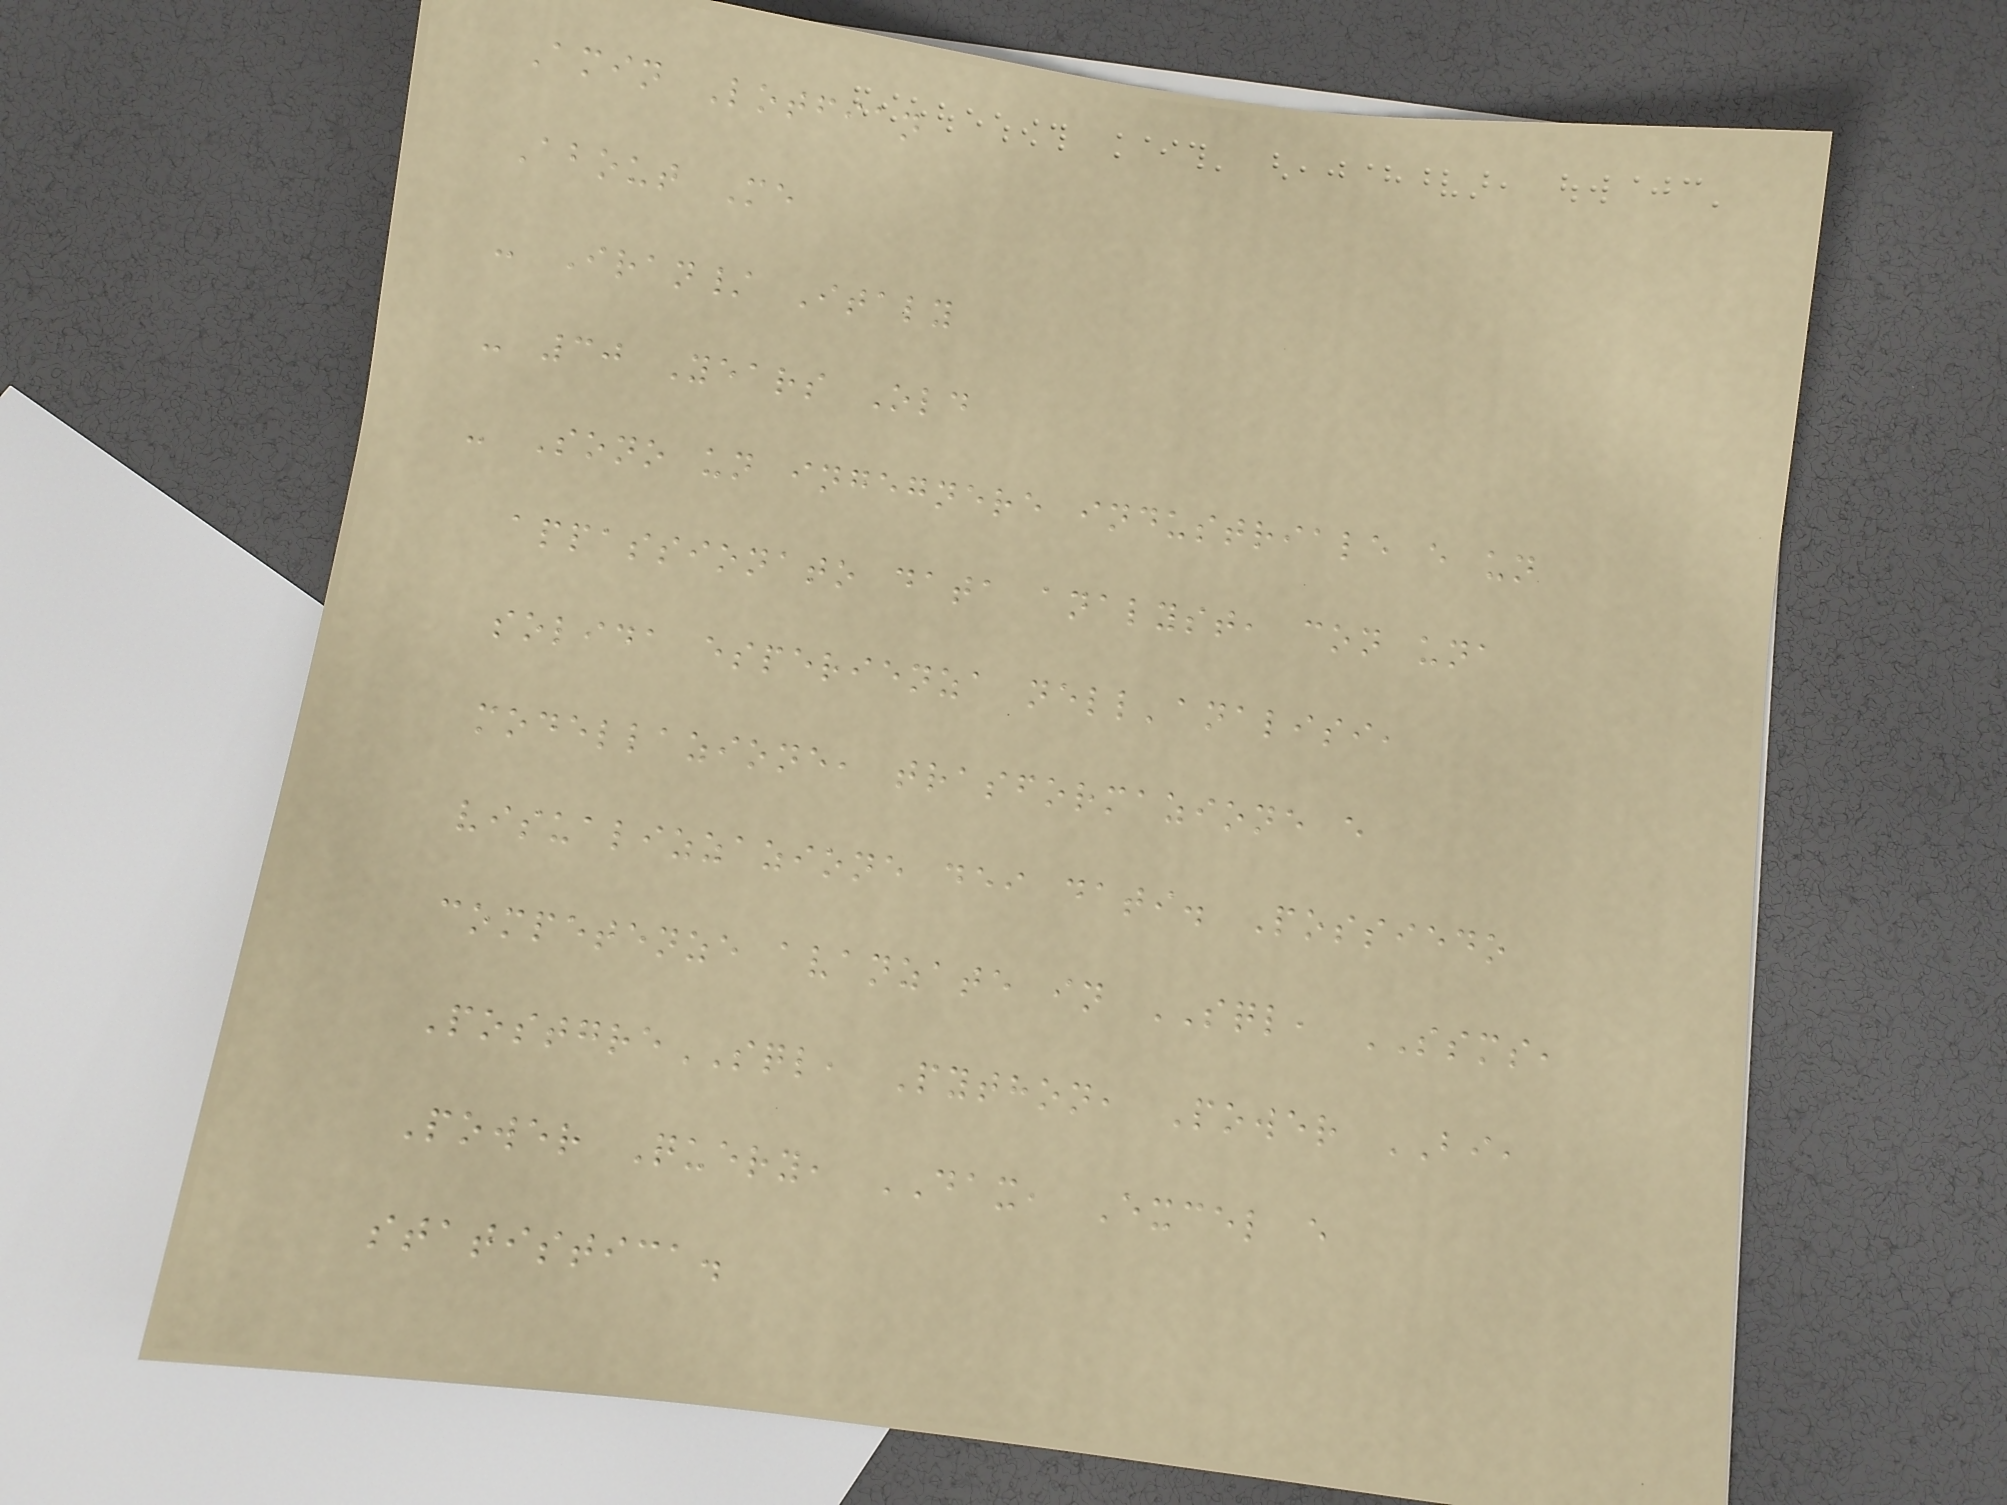Amin Lotfian
About Me
- Iran/ Italy
- 30 Years Old
- Sono un ingegnere industriale e un
appassionato data analyst, con una
solida esperienza nell'analisi,
modellazione, trasformazione e
visualizzazione dei dati. Possiedo
competenze avanzate in SQL, SSMS,
PostgreSQL, Python, Power BI,
Power Query, DAX, Excel e
statistica.
